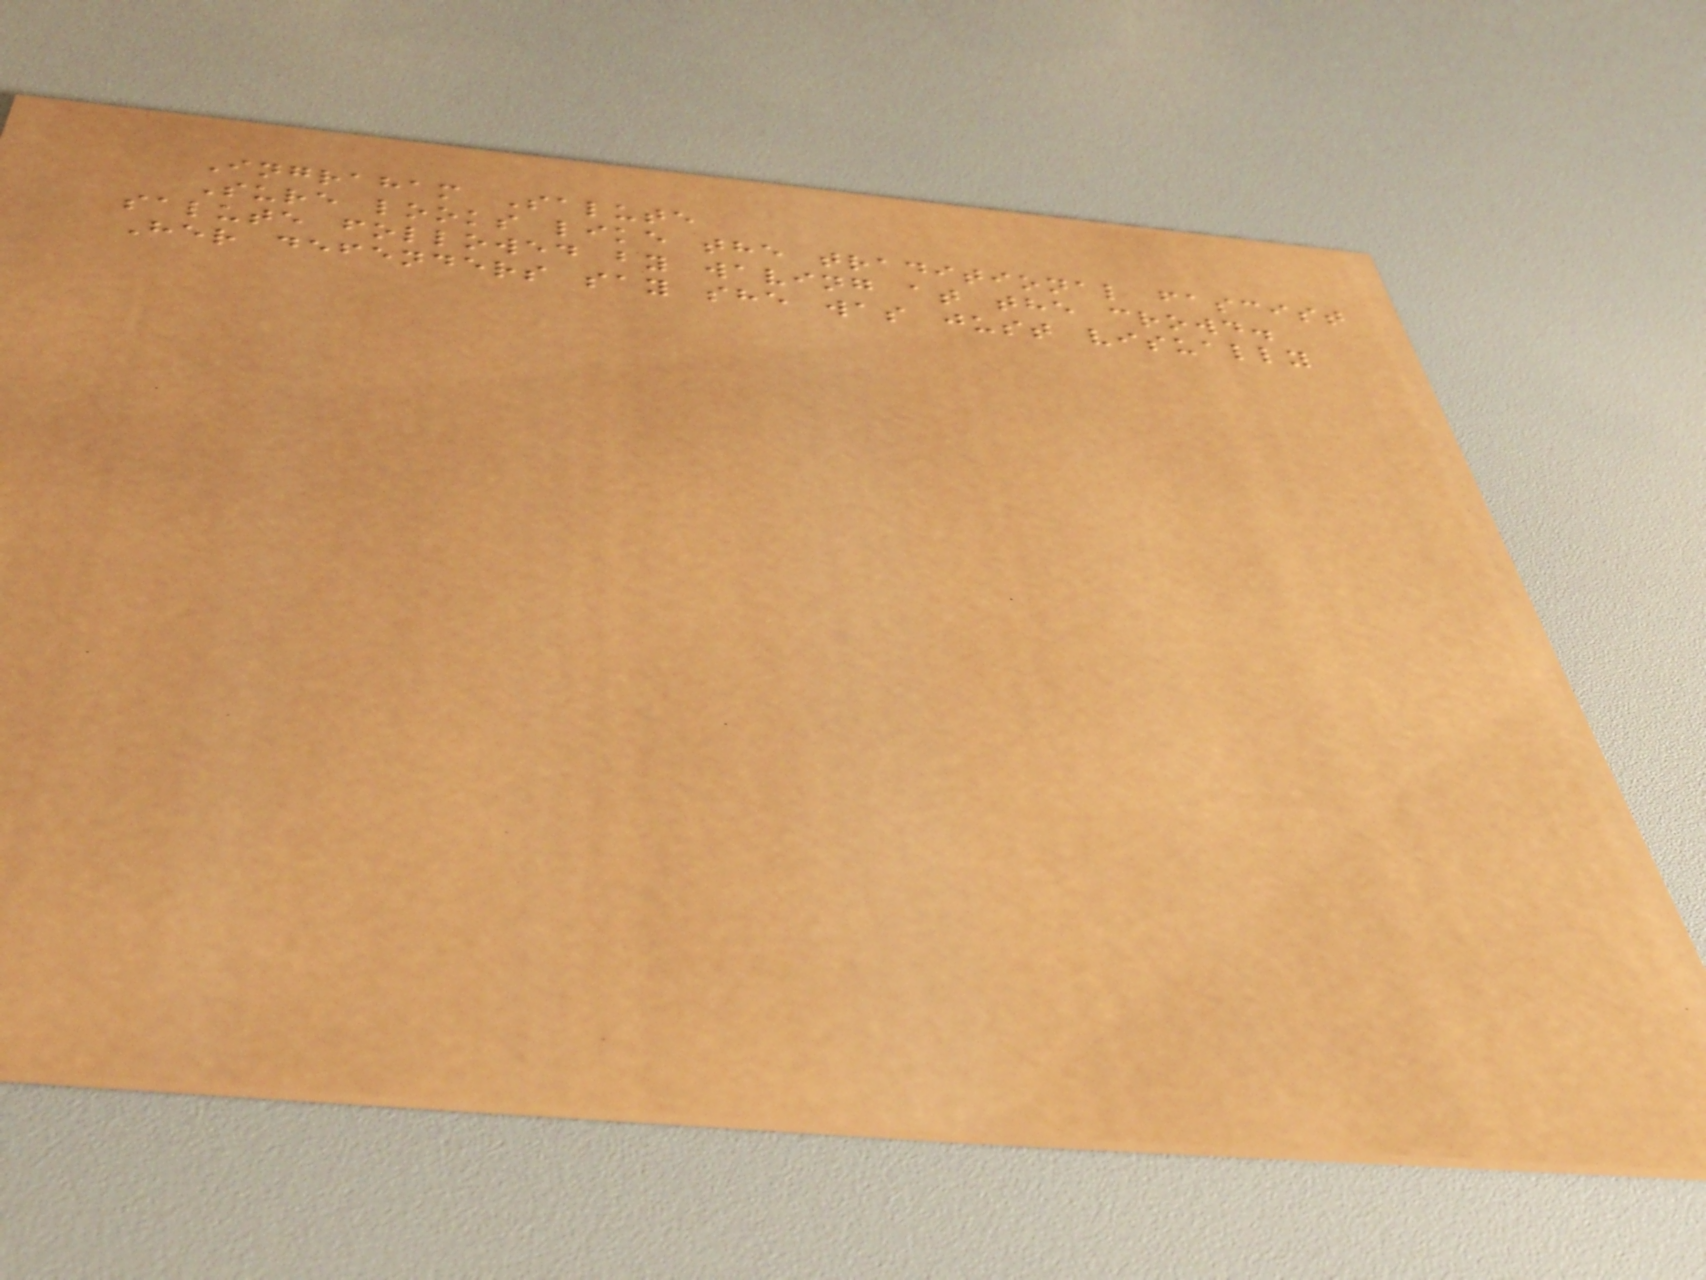Ingraham Salute
Sure looks like the traditional fascist
salute followed by waving at the crowd.
Her defenders say she was just visually
